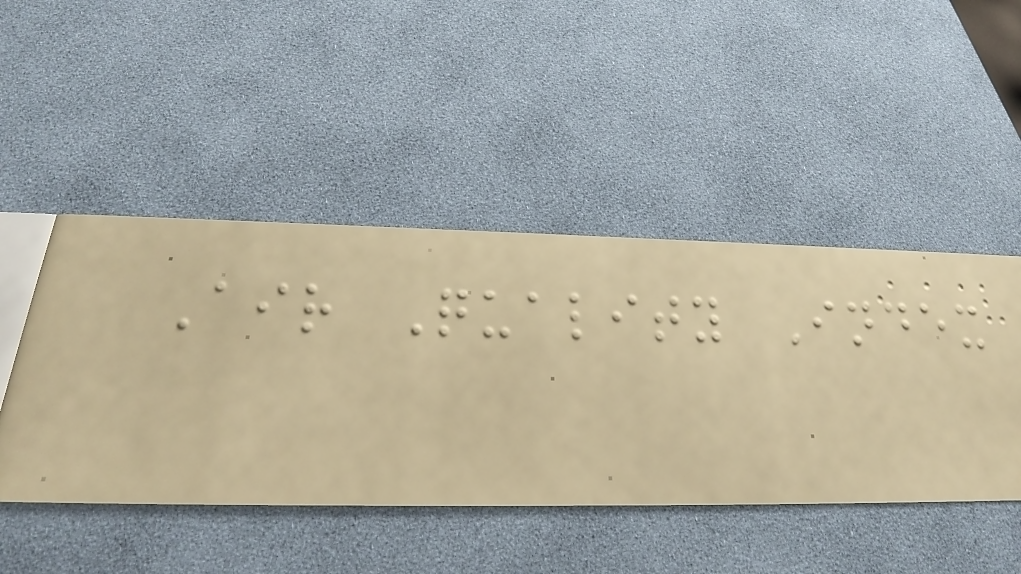Air Quality Index
